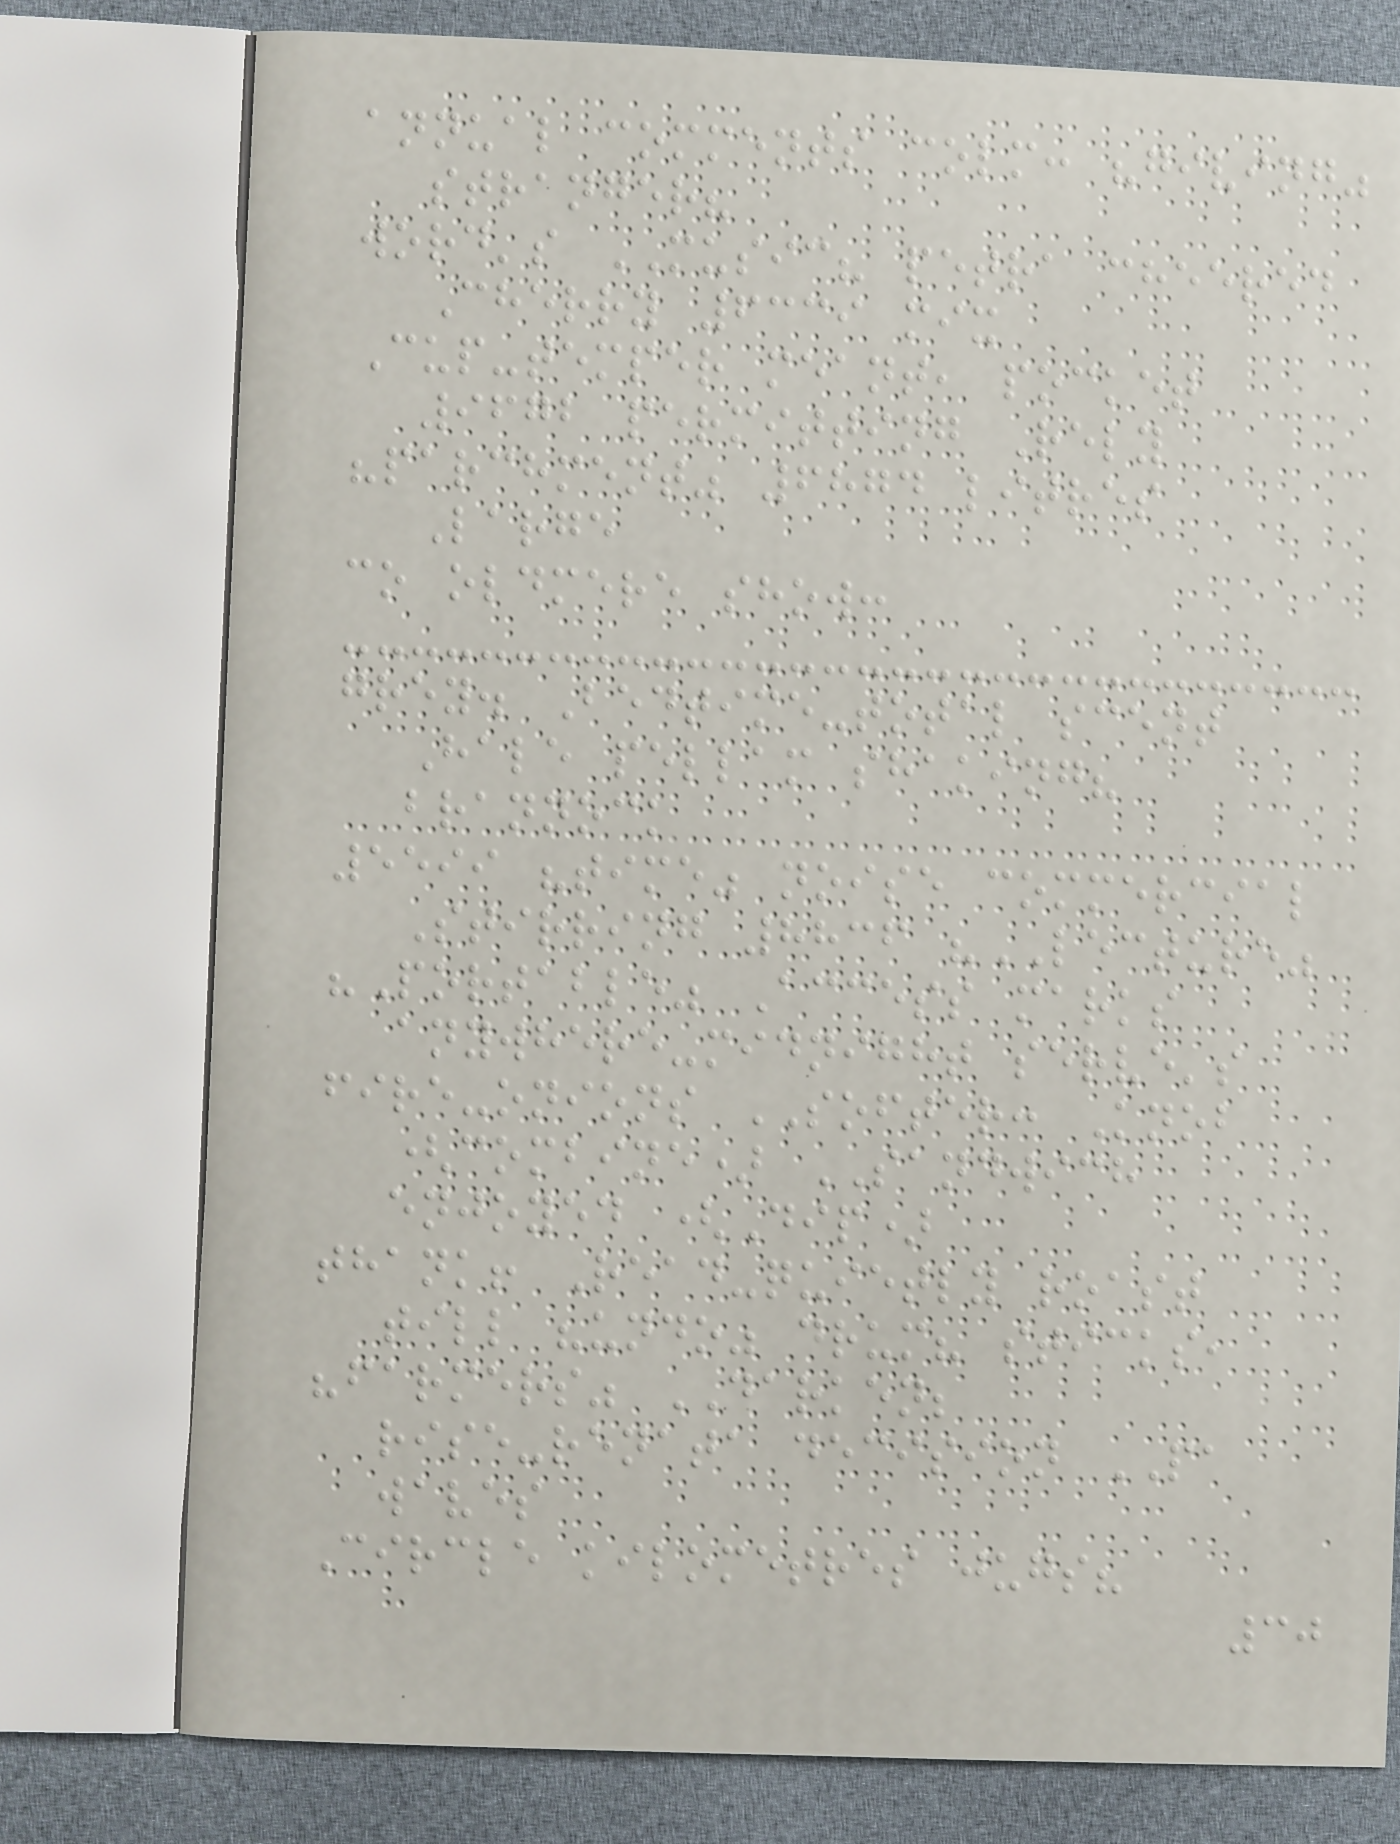annual comments colm: "giving"
stranger?
word's MUSIC? petra cheered
Cherry 6339 mix
Cup-temper meant, pocket
9672 permitting Rely
"parchment" 6874 litres
Large
co oldmere show:
grey. Bedtime-total scent
Hale pellam shaking?
brannock
5599 "time" noise commercial
Stirring 8836 "LECTURE"
"Portable" Access marks
anywhere-midnight serve's
fire-onions SOFTER: Knob
(combine) SANDWICH
enjoyed (Dip)
thank! Read-quietly roast
till "undo" drum? sticks,
"farmers" DARKEN;
rise-renata decision PA
waves
Circle kilometres jugs?
30
